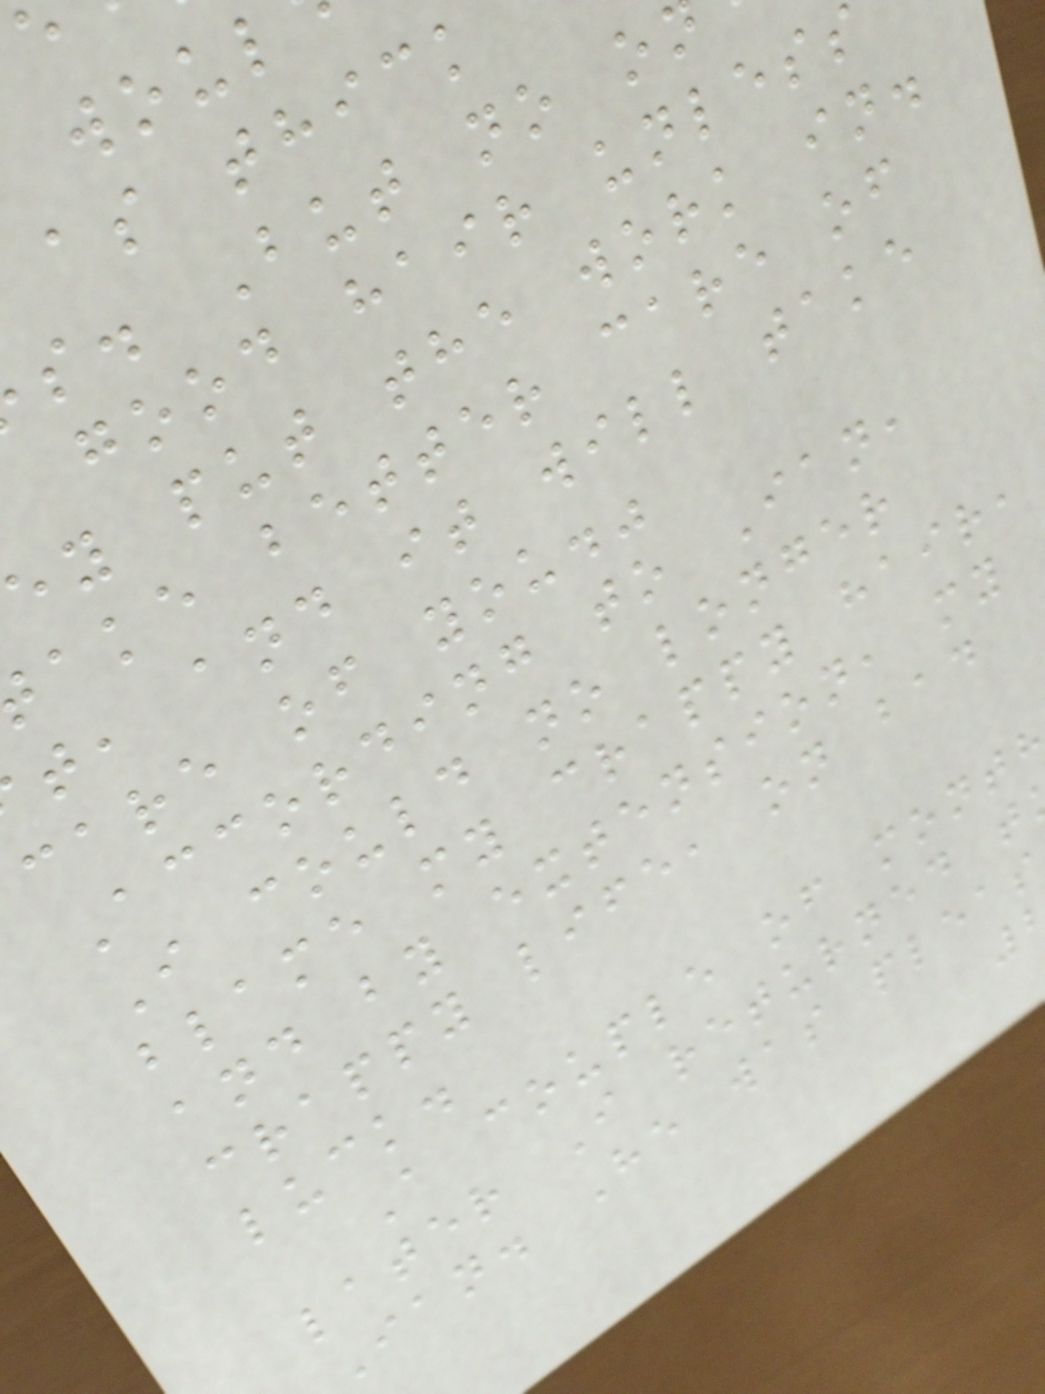as thick
s. But no o
good hair unless
ey put the work in.
ake better care of
t, and it will take
care of you."
According to Ian,
I could no longer
blame my crappy hair,
and by extension, my
crappy life, on bad
luck.
A couple of month
later I returned t
Ian. He was pleas
